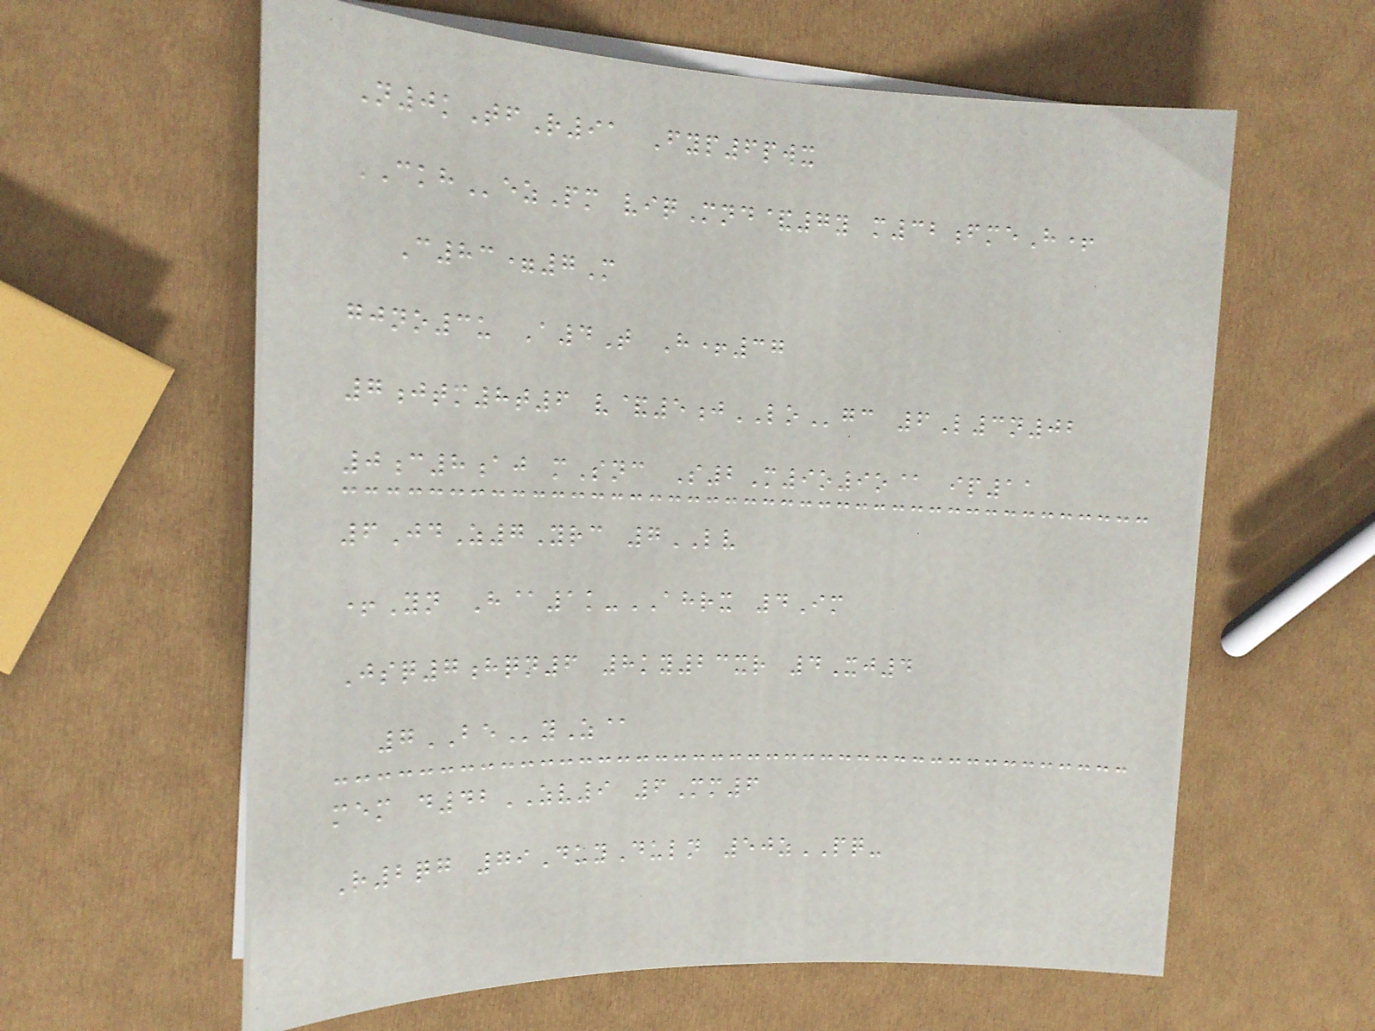N0kTfR91 Fyp6pwx
CKHezPm viqMnd&7y m32fmeH+
C83=7M
gjno3u A4T H+37
7jtm8t6 v&5jLOgc 6L3n02
0c8aj mSnc S2M9o9o@ ip11
6JdZ7Yrc 7LV
+Yn H@1k-AHRX 4Im
Jsq7hqn6 8ky23xr 4Xj4
7BEyZ@
mem d42ZV9 6Mm6
R2qg 79DuyDuln 50zPQ-
